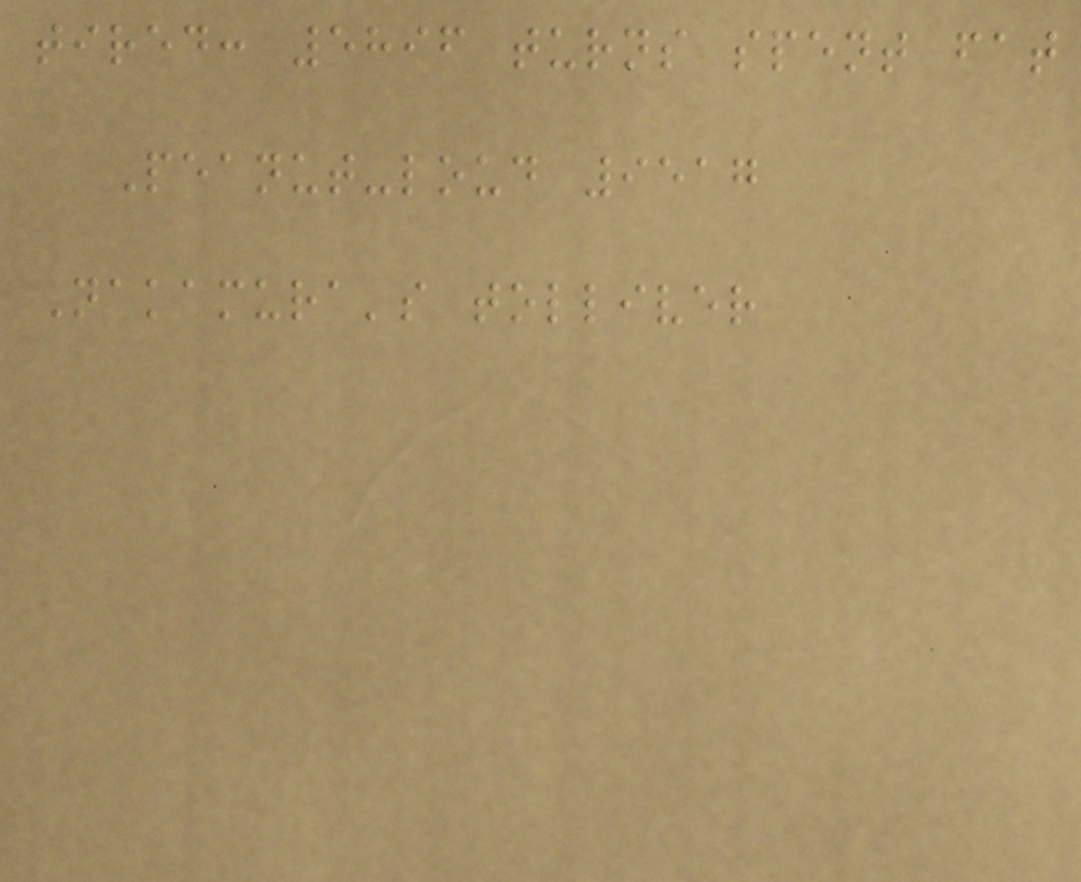tired: 5896 turns spent fat
Peanut-loud 9517
Nakamura's tolliver
